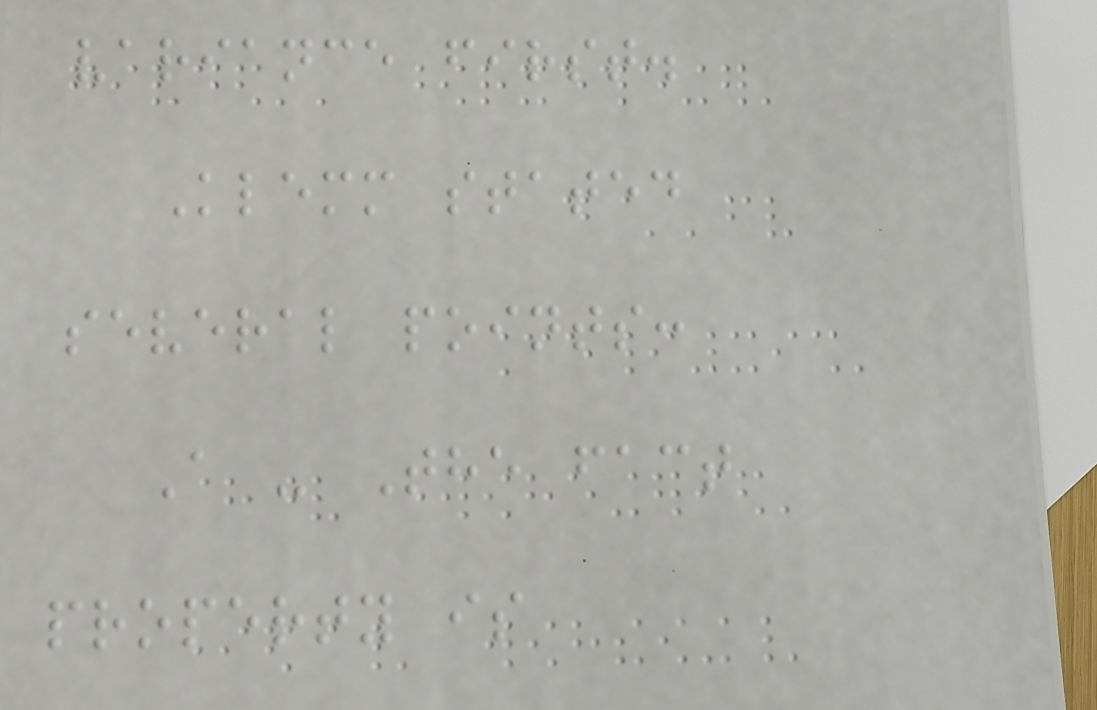variance first.
Klemm stated
several points:
A - The fact
property is
